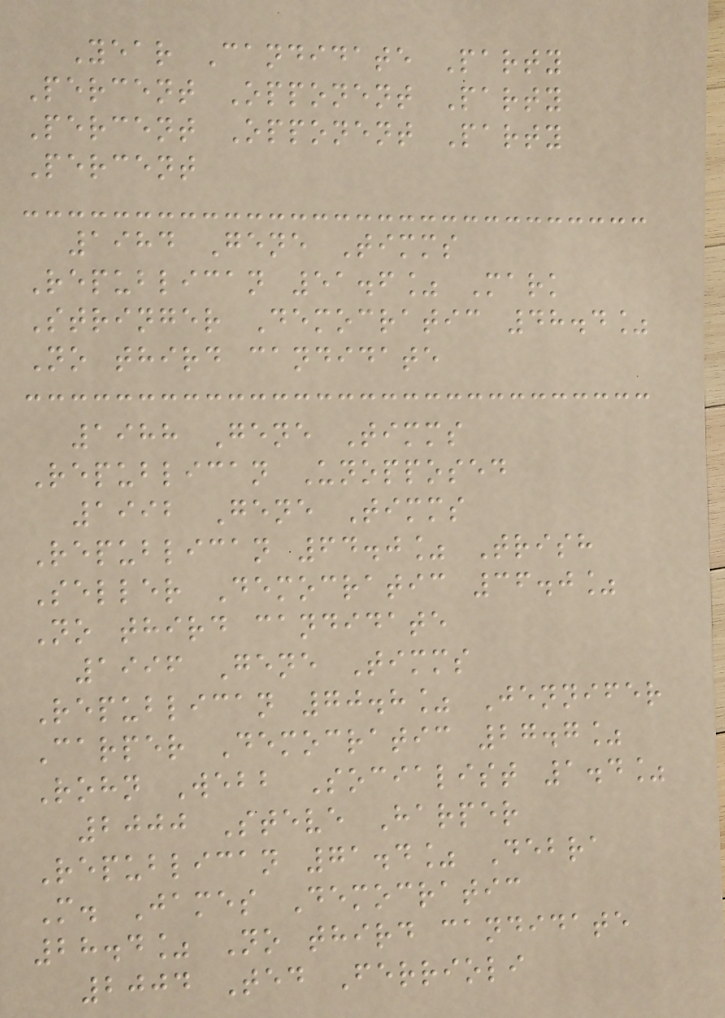Year Candidate Party
Percent Opponent Party
Percent Opponent Party
Percent
1984 Gene Timms
Republican 51.6% Mark
Stringer Democratic 48.4%
No third candidate
1988 Gene Timms
Republican Unopposed
1992 Gene Timms
Republican 64.0% Trish
Seller Democratic 36.0%
No third candidate
1996 Gene Timms
Republican 70.8% Jennifer
Carper Democratic 27.7%
Rohn Webb Socialist 1.4%
2000 Steve Harper
Republican 71.4% Debra
M. James Democratic
28.4% No third candidate
2004 Ted Ferrioli
